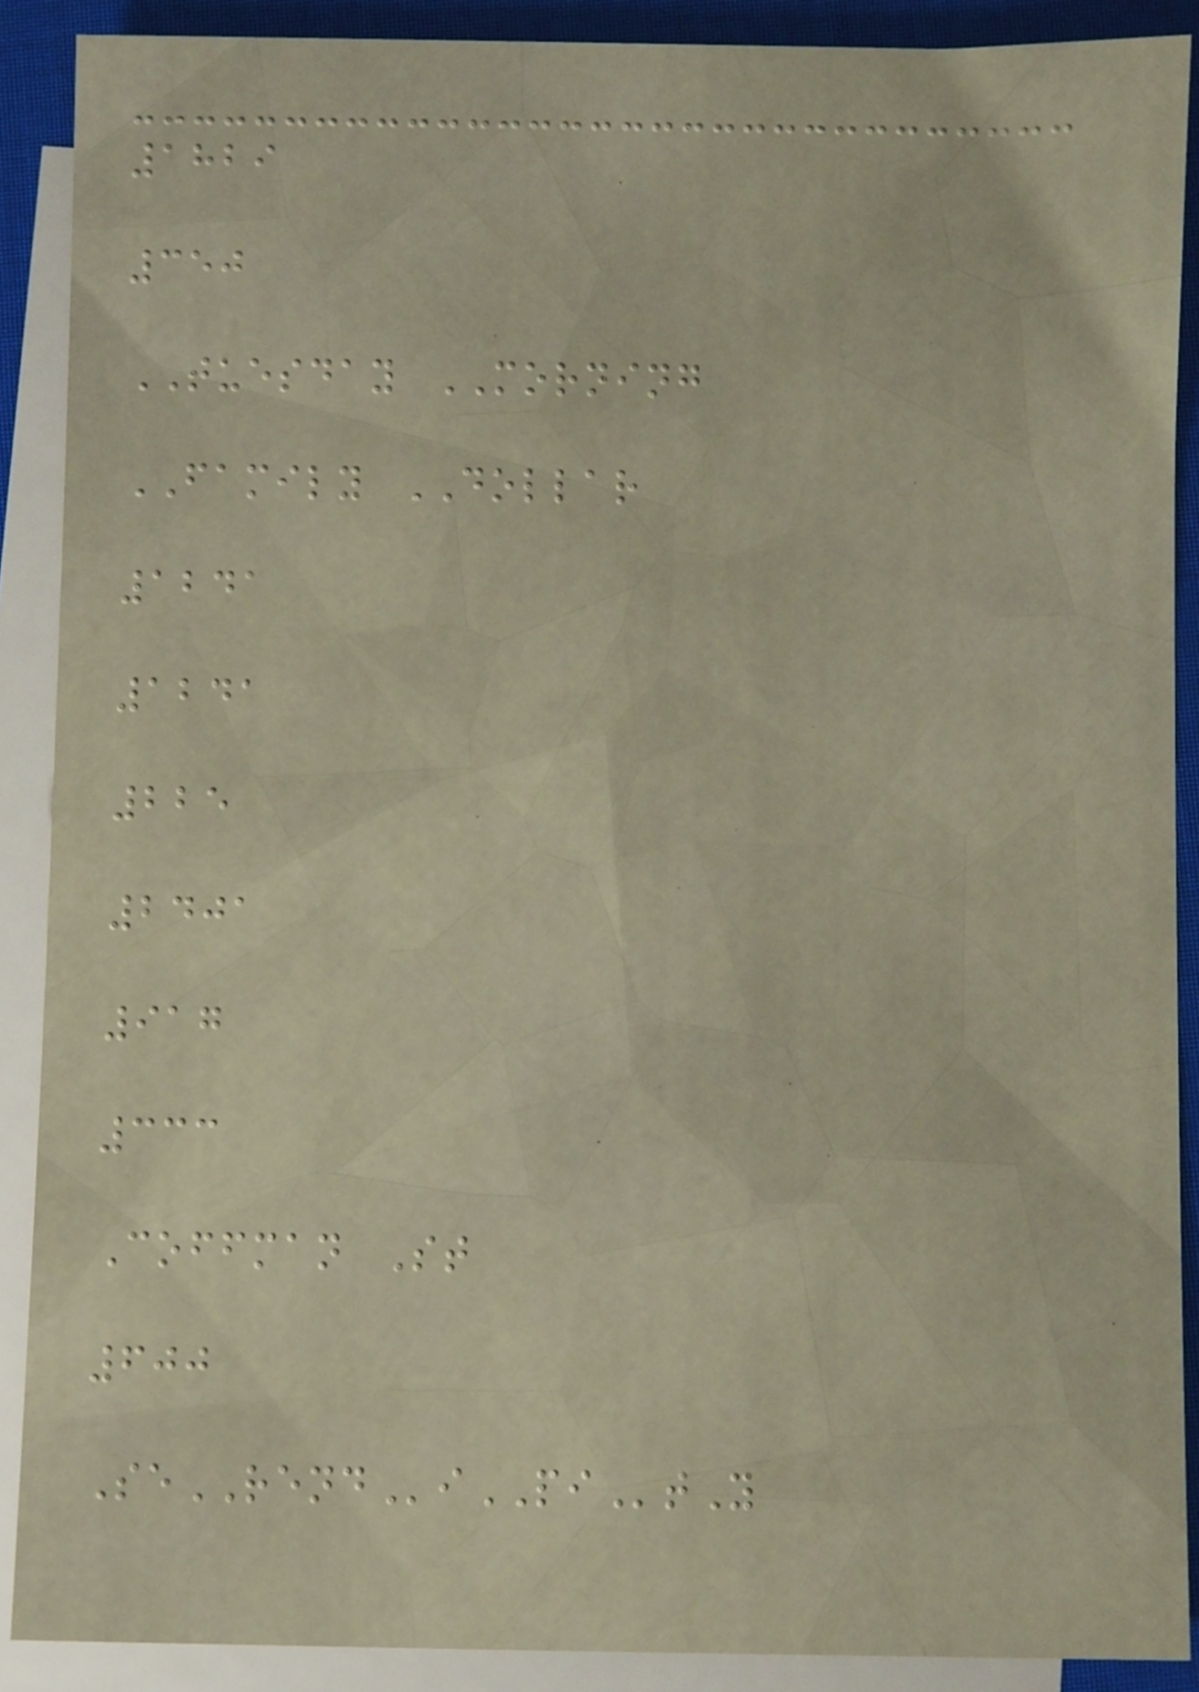1829
350
TUESDAY MORNING
FAMILY DOLLAR
1241
1241
225
2401
917
333
Coffman St
600
SeRENDiPItY
